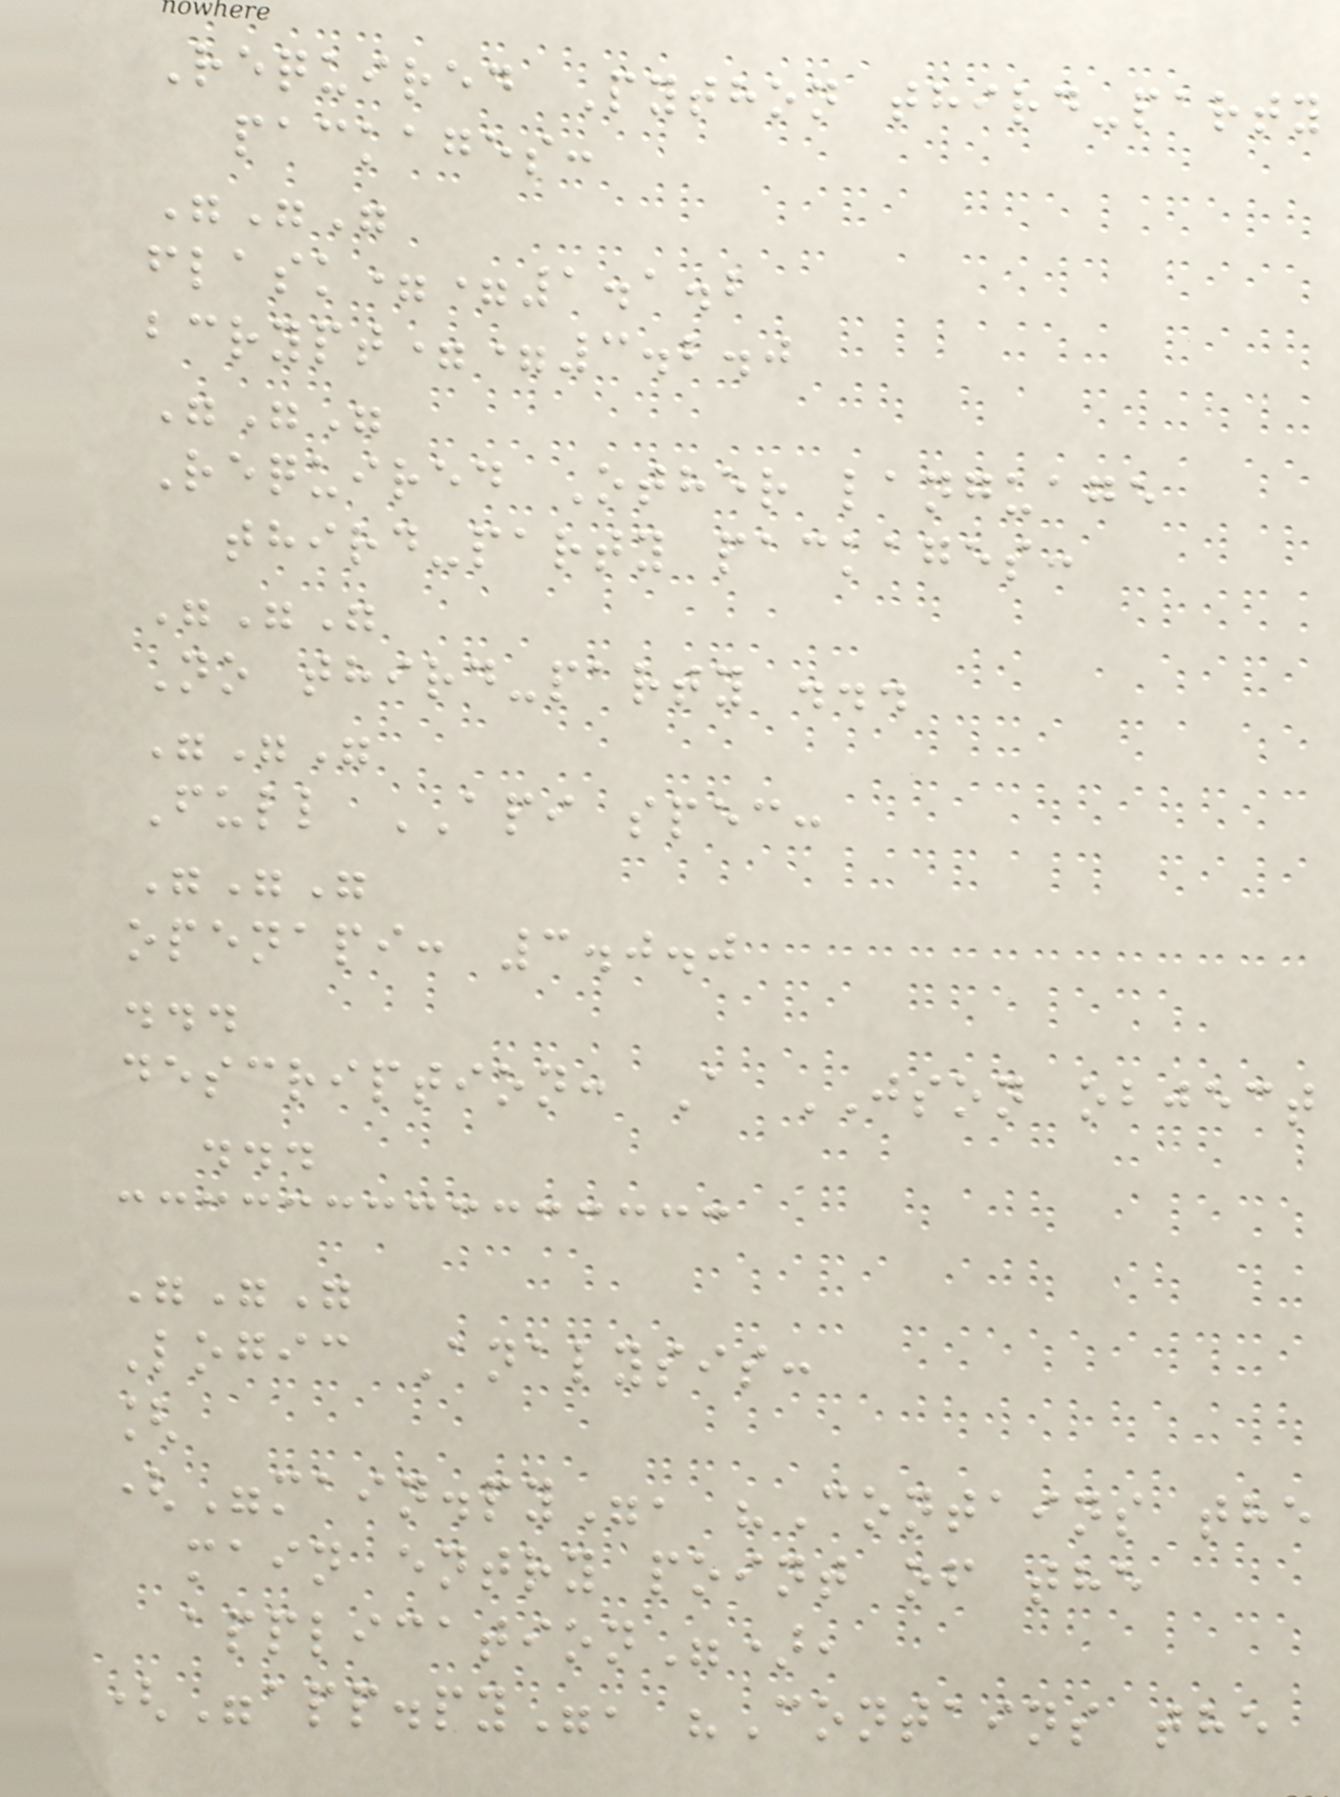Required Python third-party
packages:
"""
flask==1.1.2
bcrypt==3.2.0
"""
Required Other language
third-party packages:
"""
No third-party ...
"""
Full API spec:
"""
openapi: 3.0.0
...
description: A JSON object
...
"""
Logic Analysis:
[
("main.py", "Contains the
main entry point of the
application"),
("app.py", "Contains the
